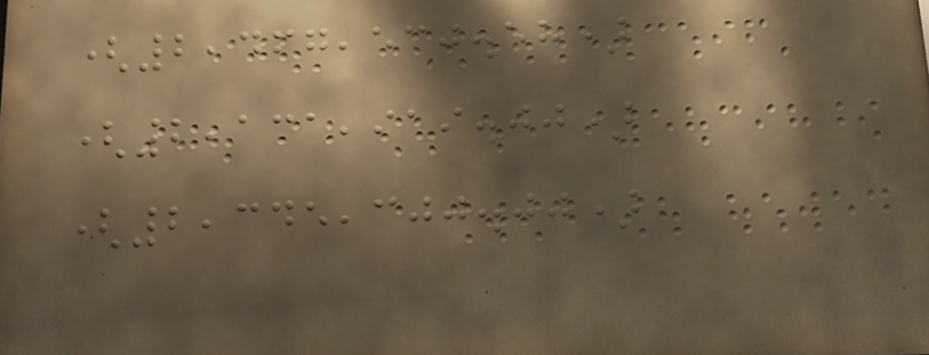(2,467,530.58)
(2,131,919.00)
(2,345,300.00)
